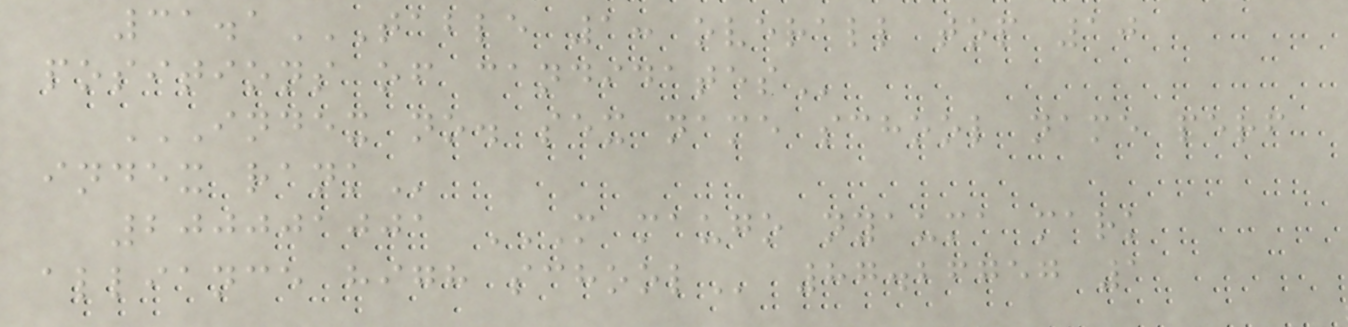31.1TABLE 1: OVERALL TOP 10
POSITIONS OF CANDIDATES
INDEX NO. SEX NAME SCHOOL NAME PERF
INDEX RANK
200001001 M MAUGO NYAUMA MARK
ALLIANCE HIGH SCHOOL 87.26757 1
